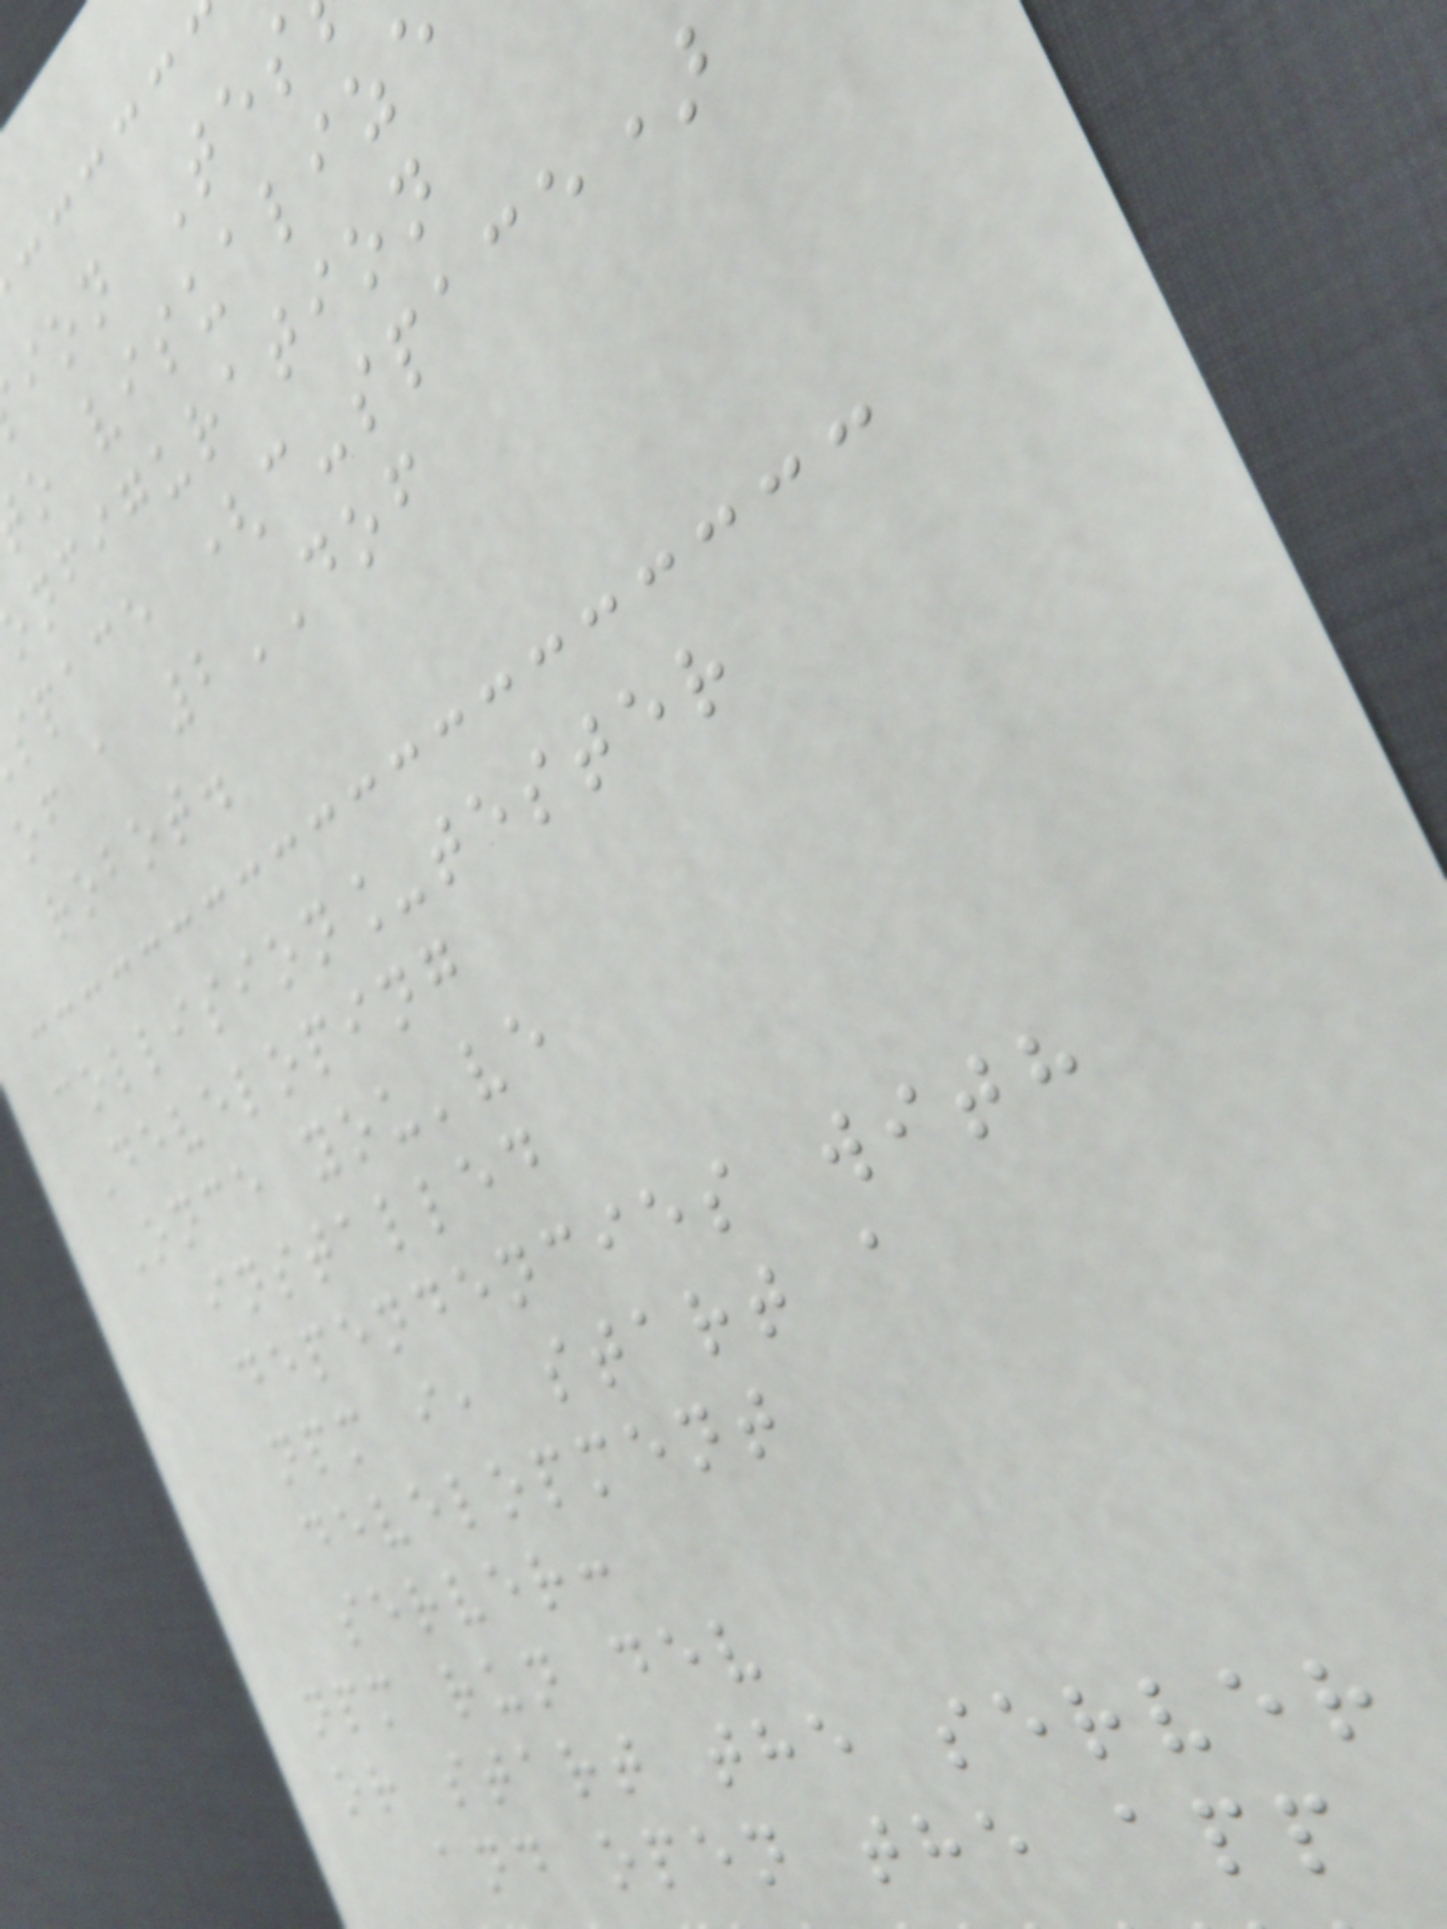ion Tes
o visualiz
nfiguration
space (c-space)
of a 2DOF
robot.
collision_tester
Developing
Once you've
installed
dependencies with
npm i, start a
development
server:
npm run dev
or start the server
and open the app
